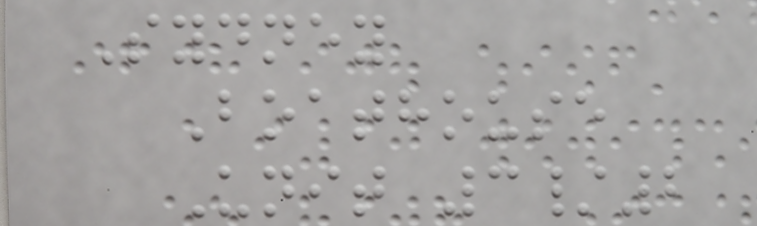Sydney
Boathouse
Unit 3/2
